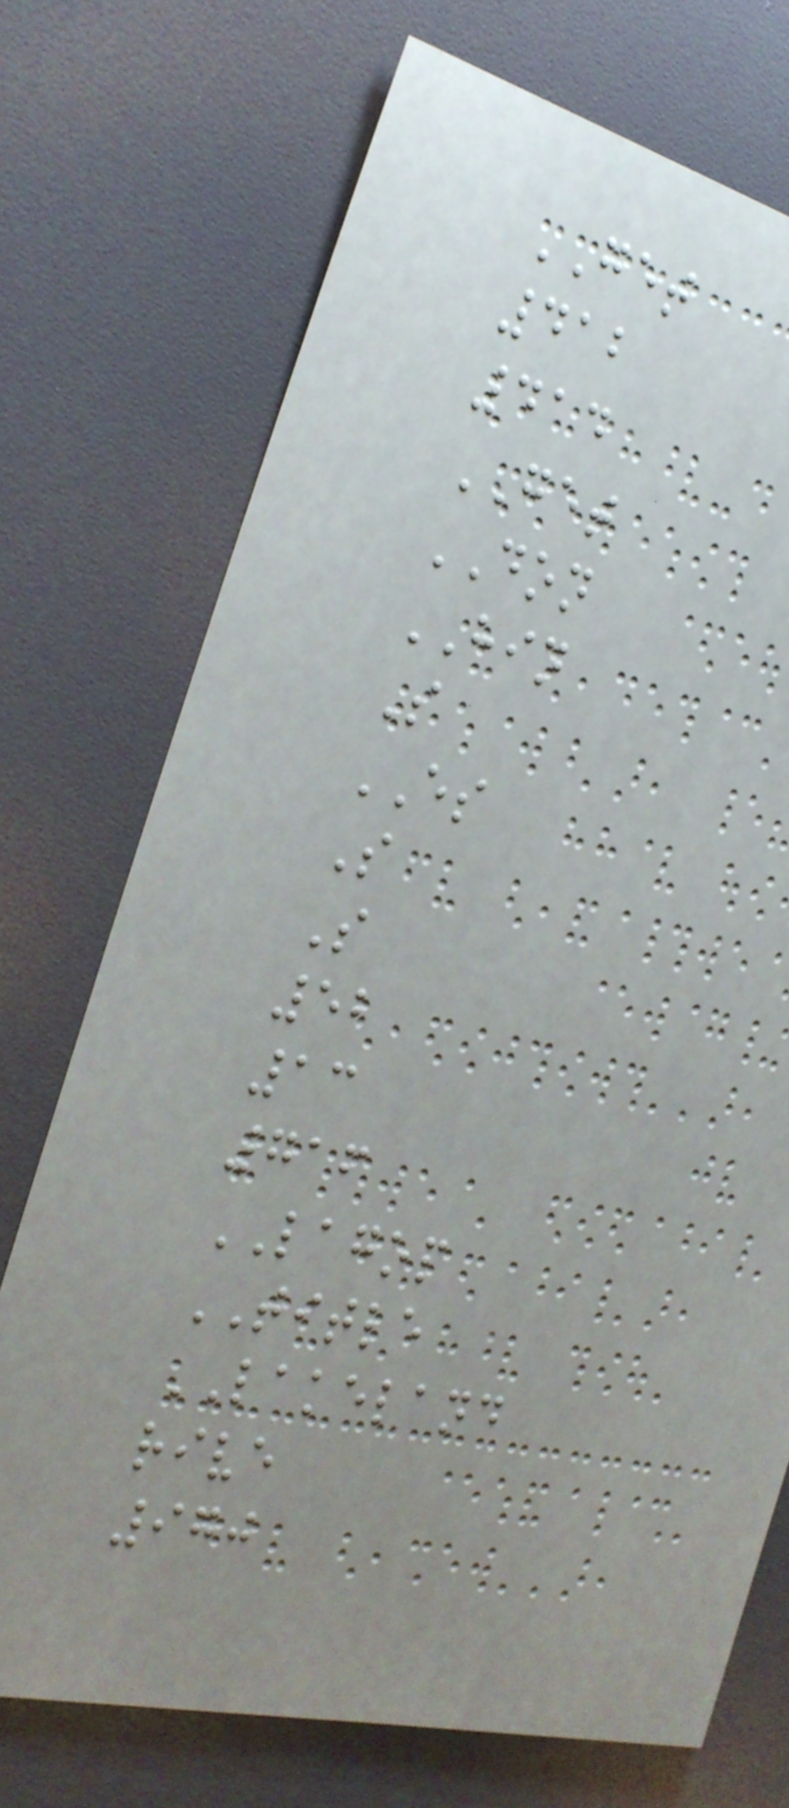GET
412
414
GET
DON
HIN
S
ES
S
S
52
13
716
LAGOP
TITLE
LAKELAND
rive
970
